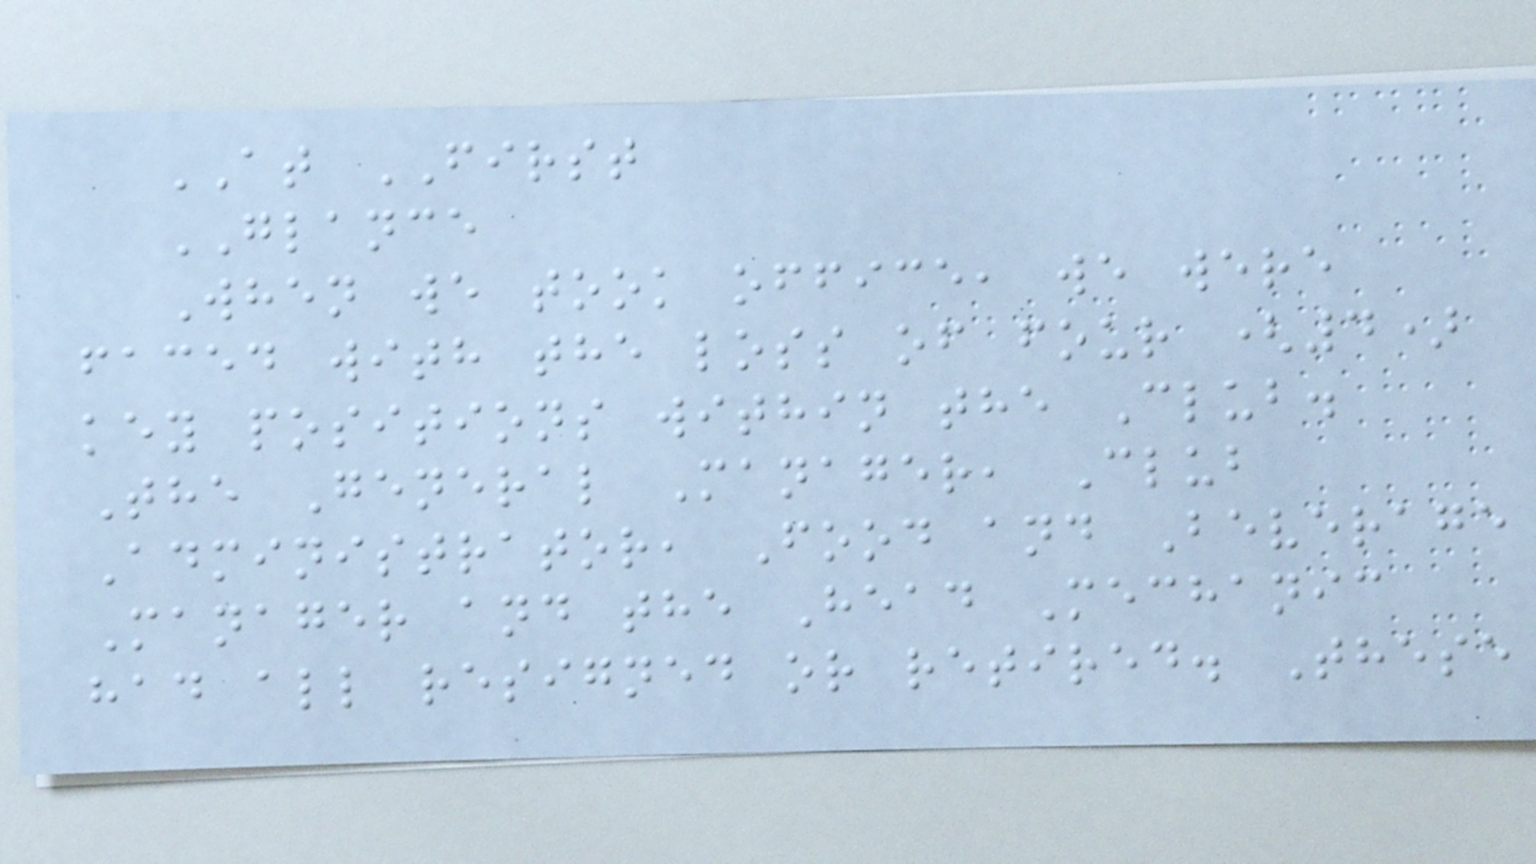AT FIRST
GLANCE
When we took office, we were
faced with the loss of four (4)
key positions within the Club.
The General Manager, Club
Administrator, Food and Beverage
Manager and the Head Mechanic
had all resigned or retired. These
